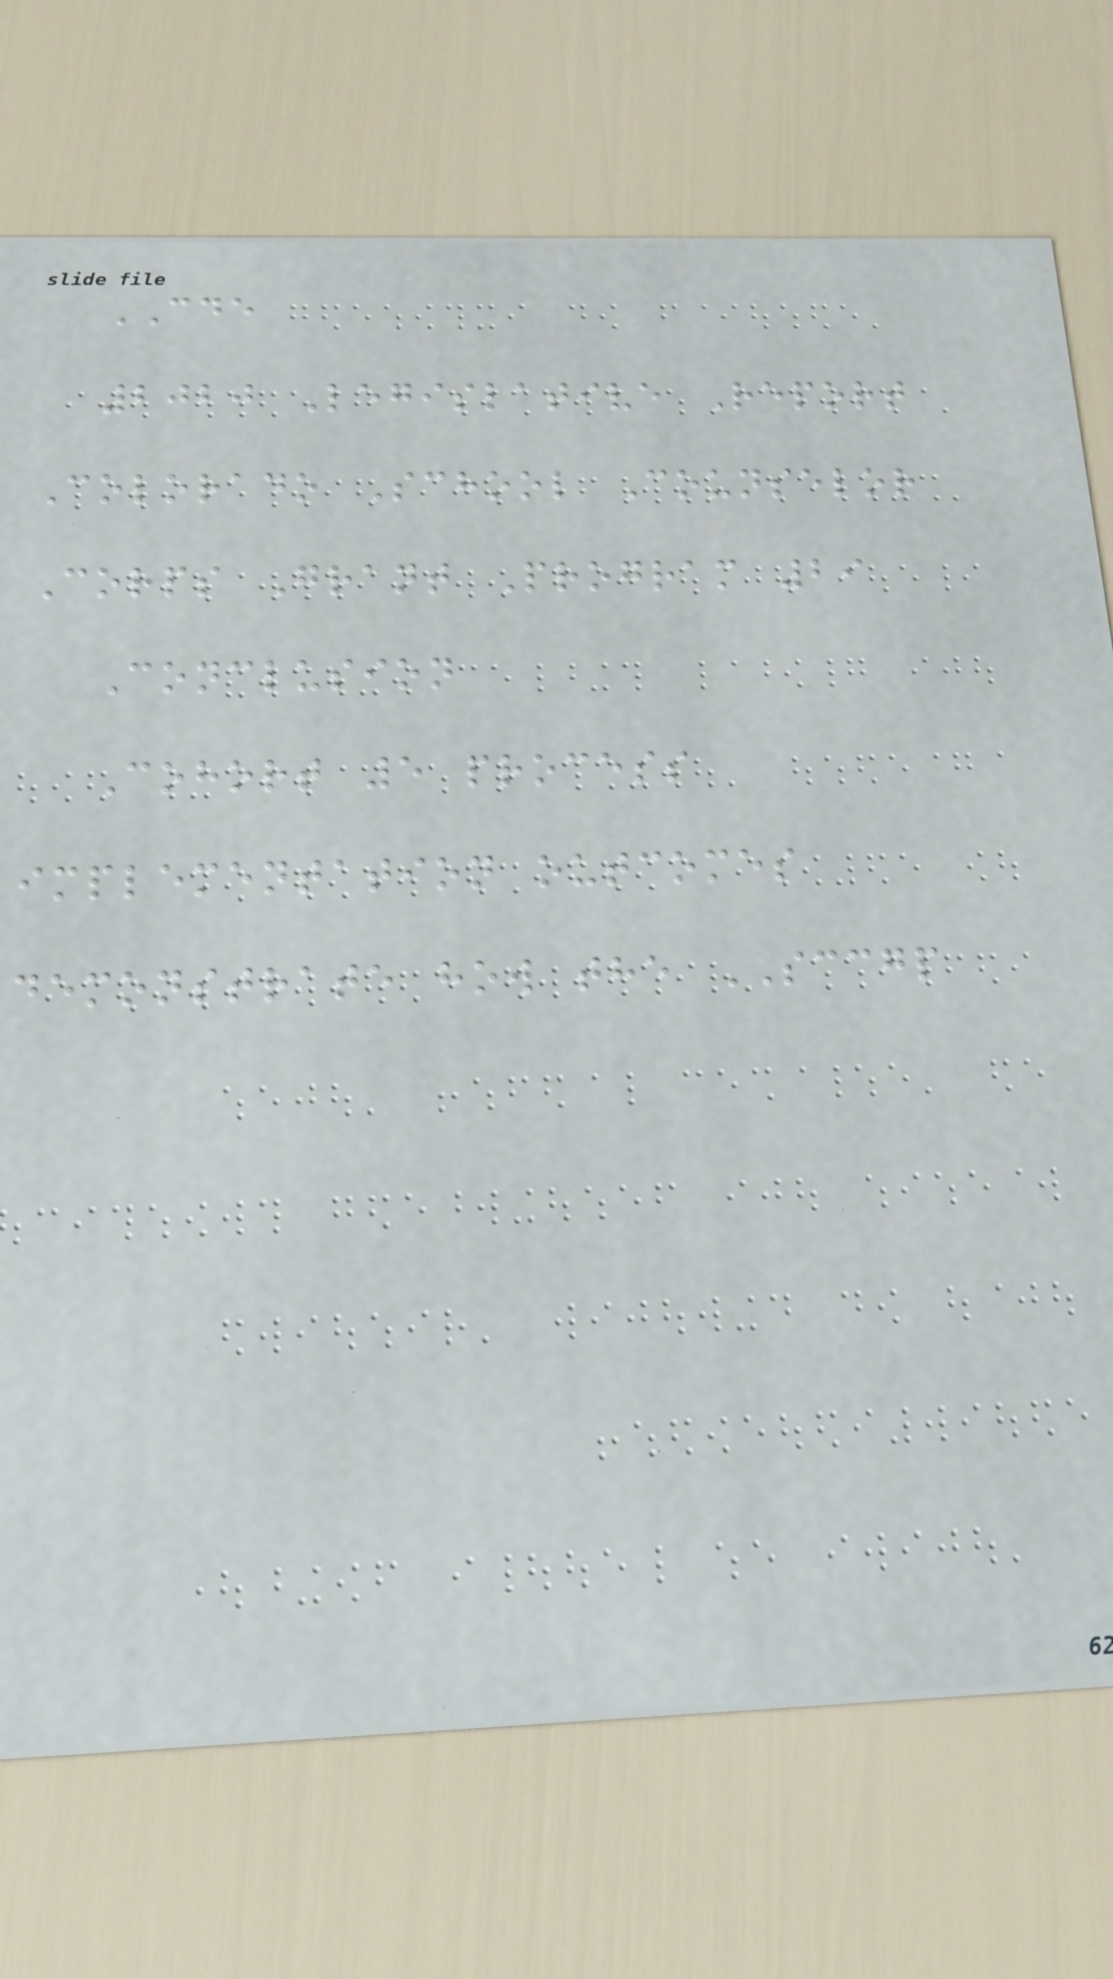CDE
2020 Legislative Report
Colorado School Counselor
Corps Grant Program 29
Conclusion
Cohort 5 process
implementation outcomes
demonstrate how the SCCGP
